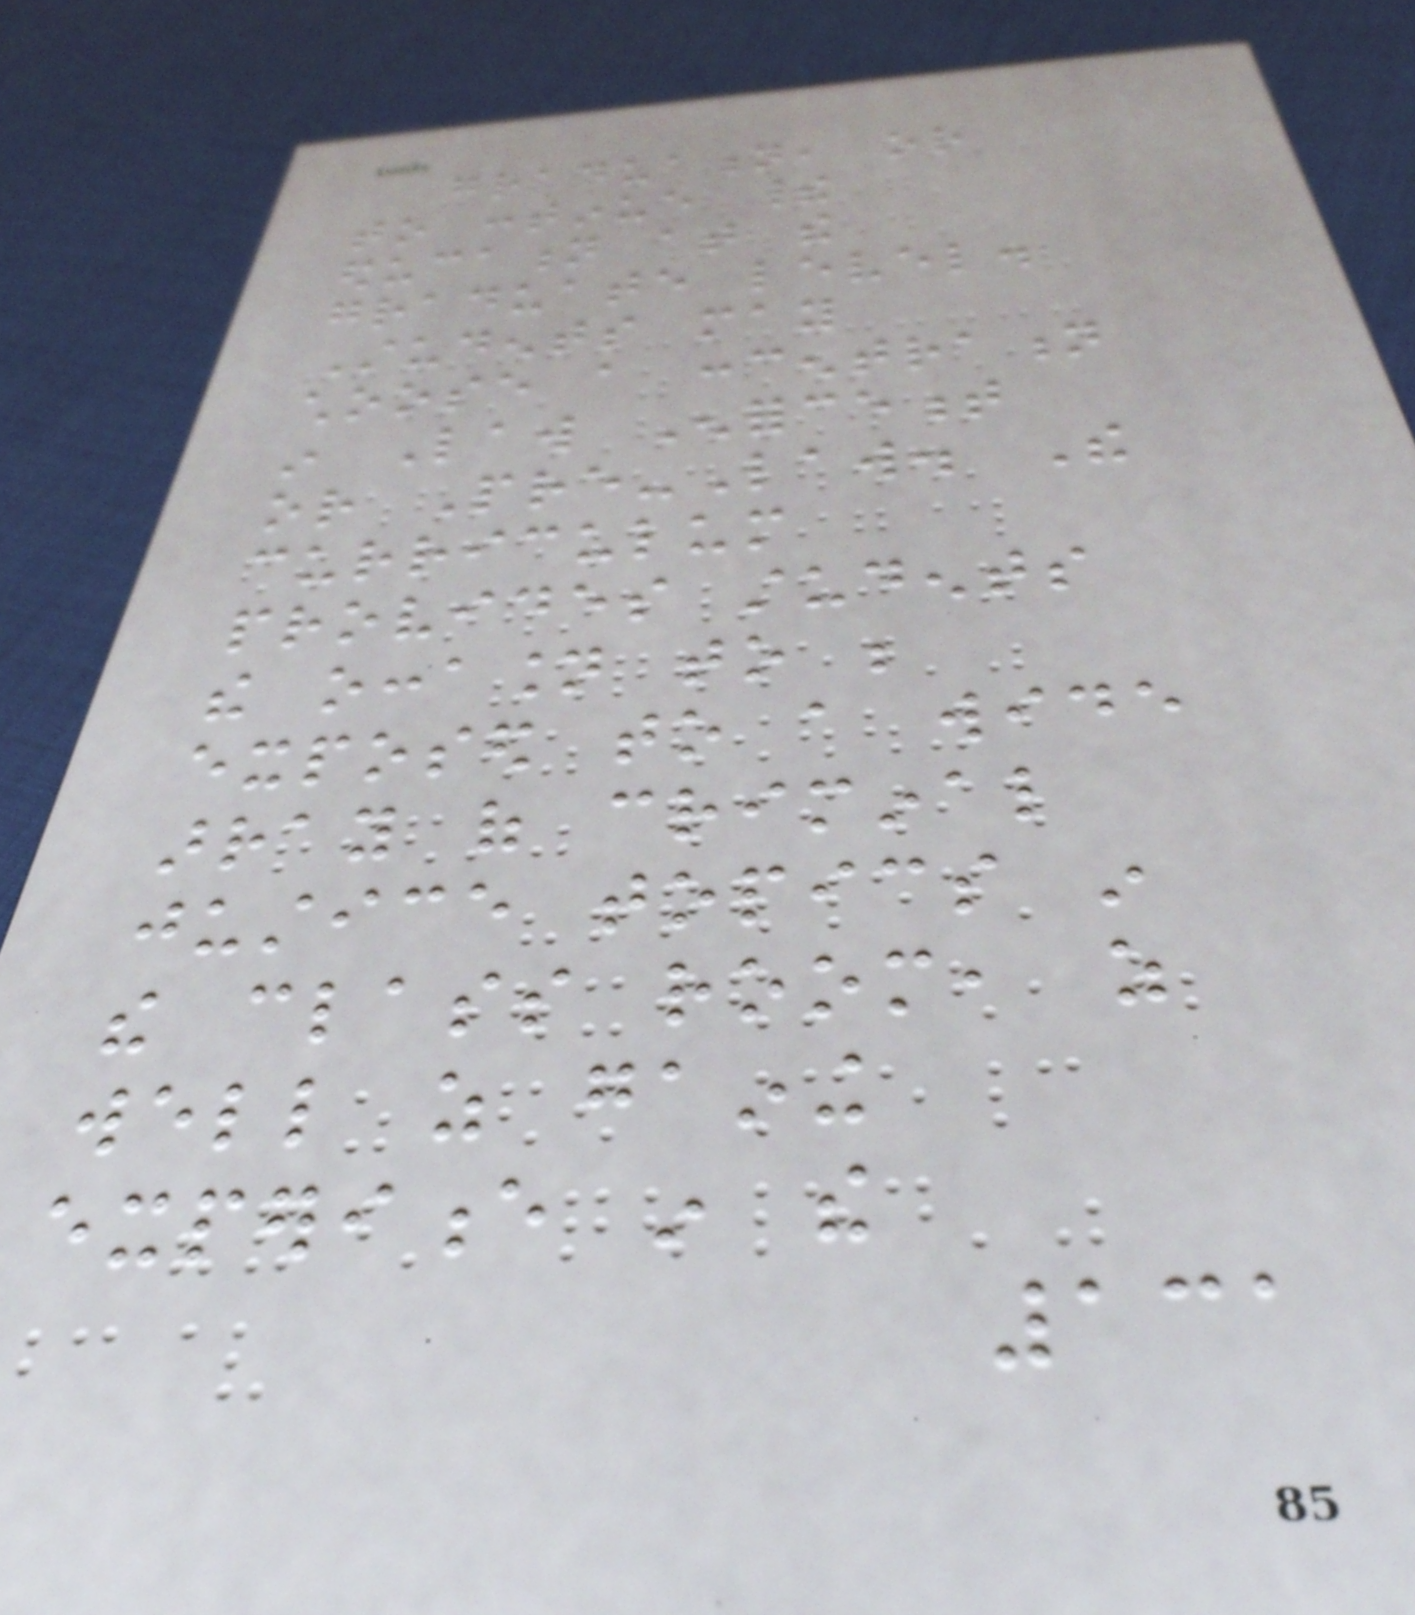graduation, or
to continue their
education at the
graduate level.
Students may
choose a concentration
in Law Enforcement
or Pre-Law. The
curriculum
provides students
the occasion to be
exposed to a wide
array of criminal
justice topics in
the class room, as
well as gaining
experience in the
131
